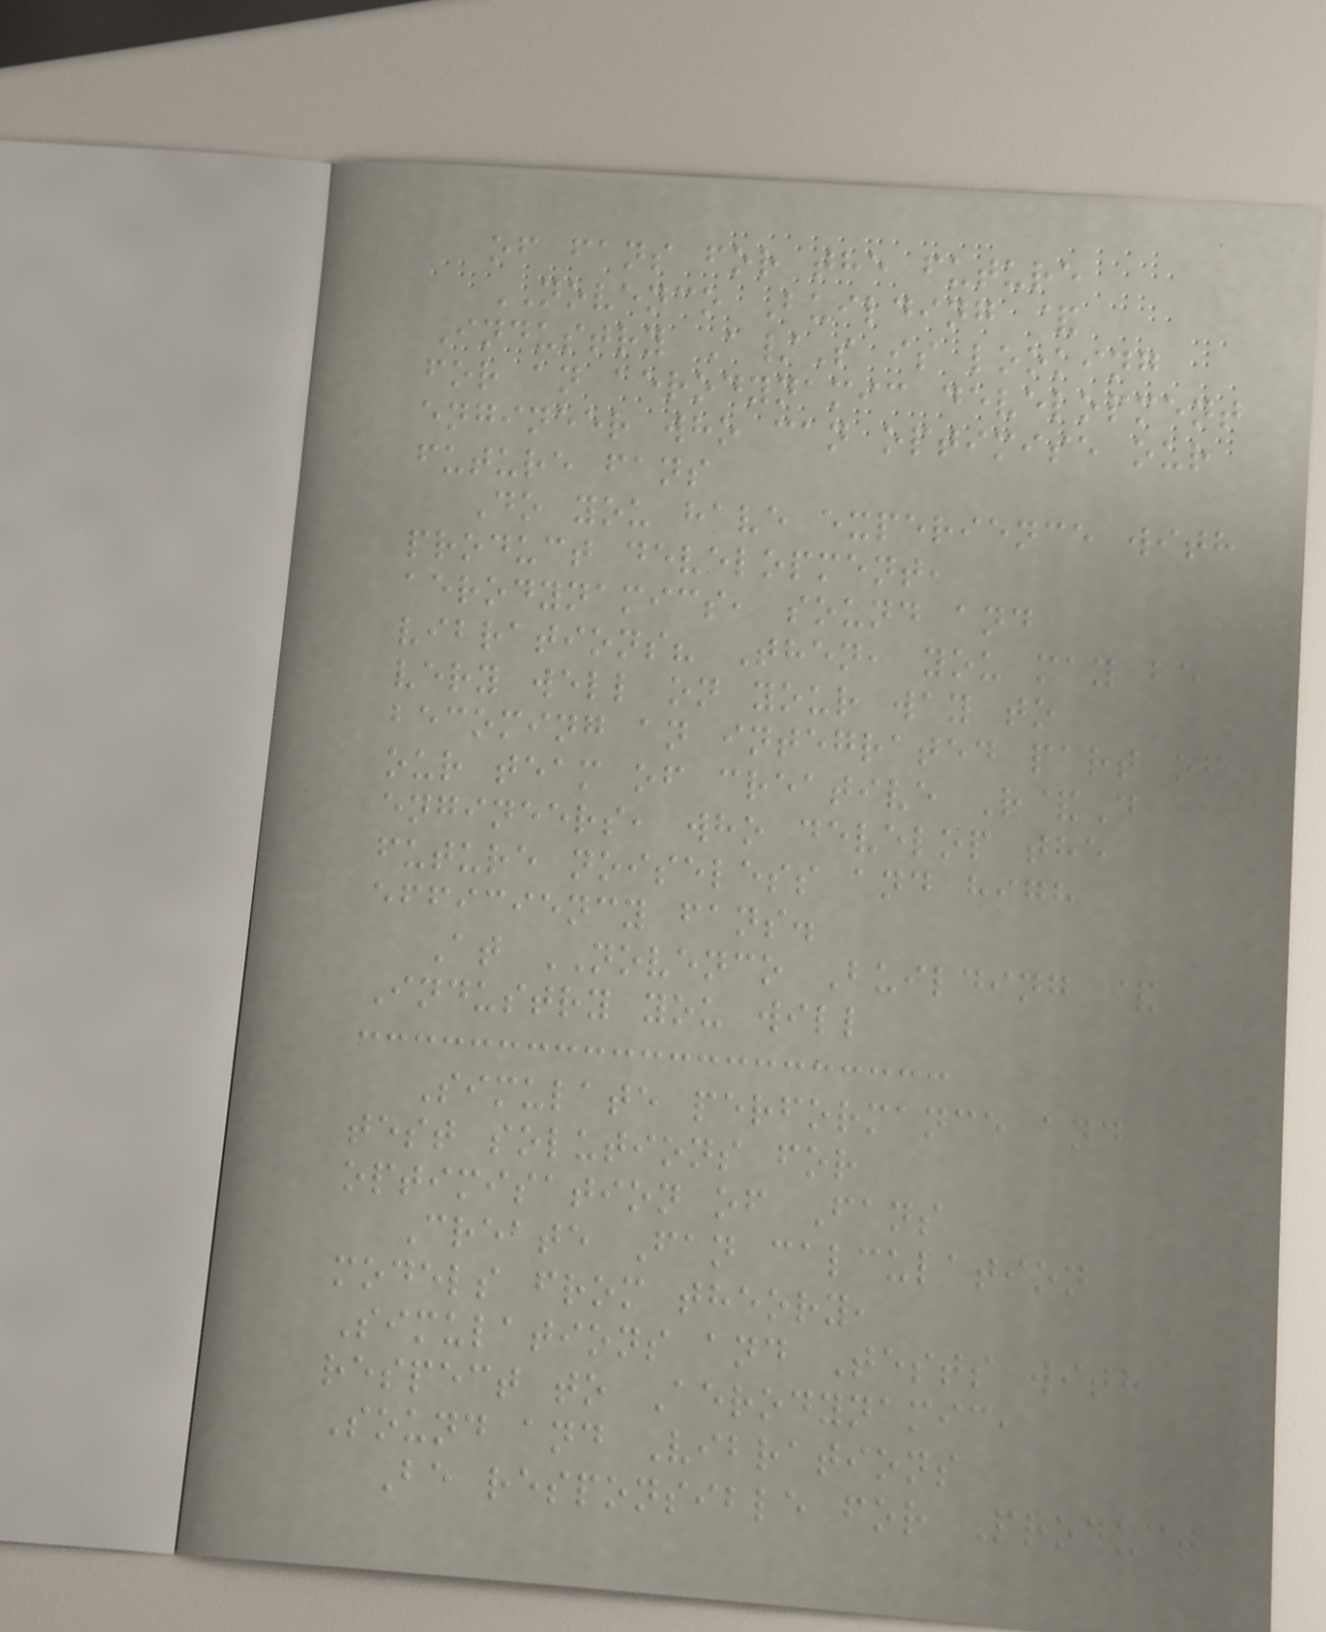of fans for the future
NOVENCO Building &
Industry A/S is looking
for an aerodynamic development
engineer who can optimise our
future fans
Do you have experience with
product development,
aerodynamics, sound and
vibrations? Then, you may be
very well on your way to
becoming an integrated part of
our team of creative R&D
engineers, who develop the
future noiseless and high
efficiency fans.
At NOVENCO Building &
Industry you will
Simulate performance and
test solutions for
optimisation of Fans
Create Fan calculation
models from theory,
Simulations and Tests with
respect to Aerodynamic,
Sound and Vibrations
Be responsible for Product
